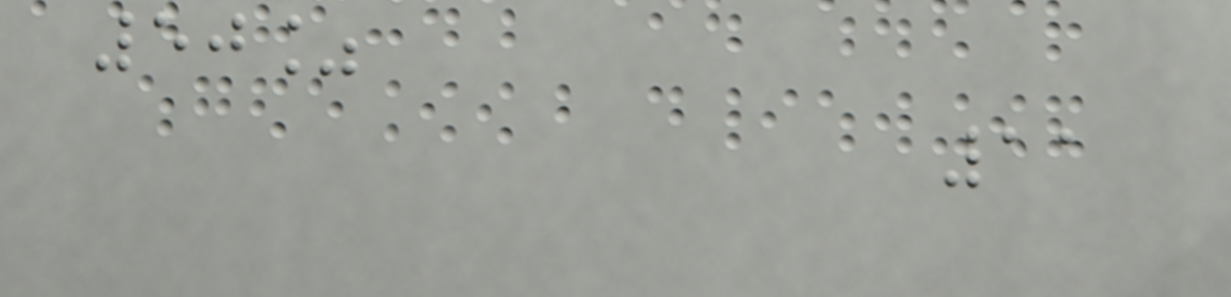50%
11
